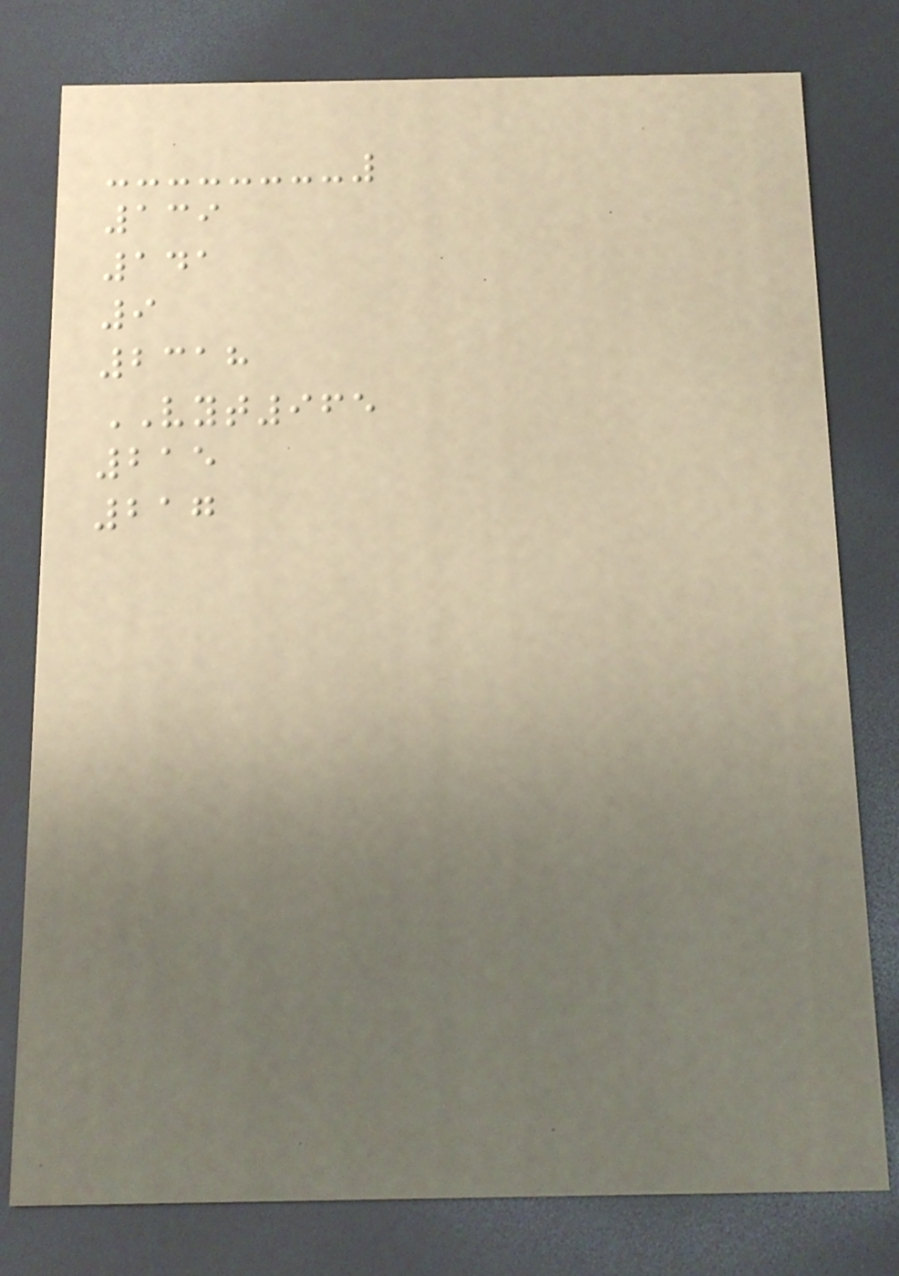139
141
9
2318
VYT965
215
217
